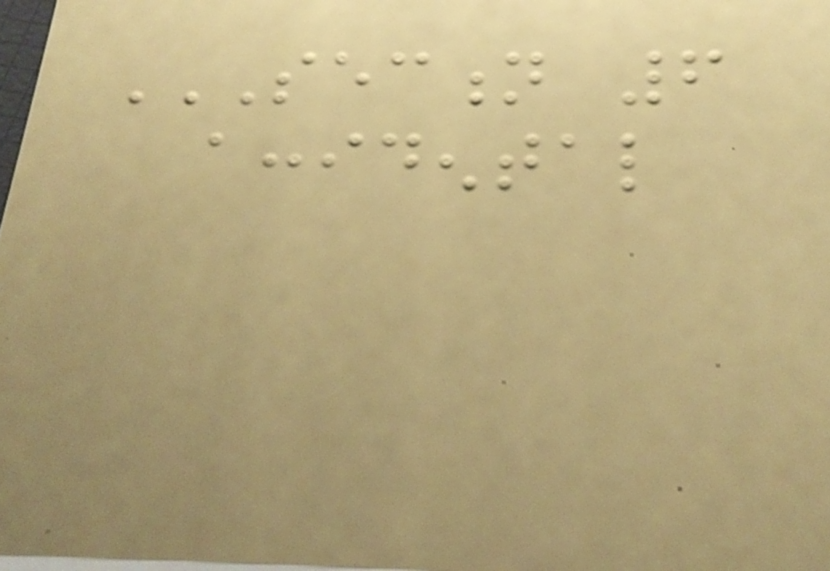SECTION 6
ACCIDENTAL
